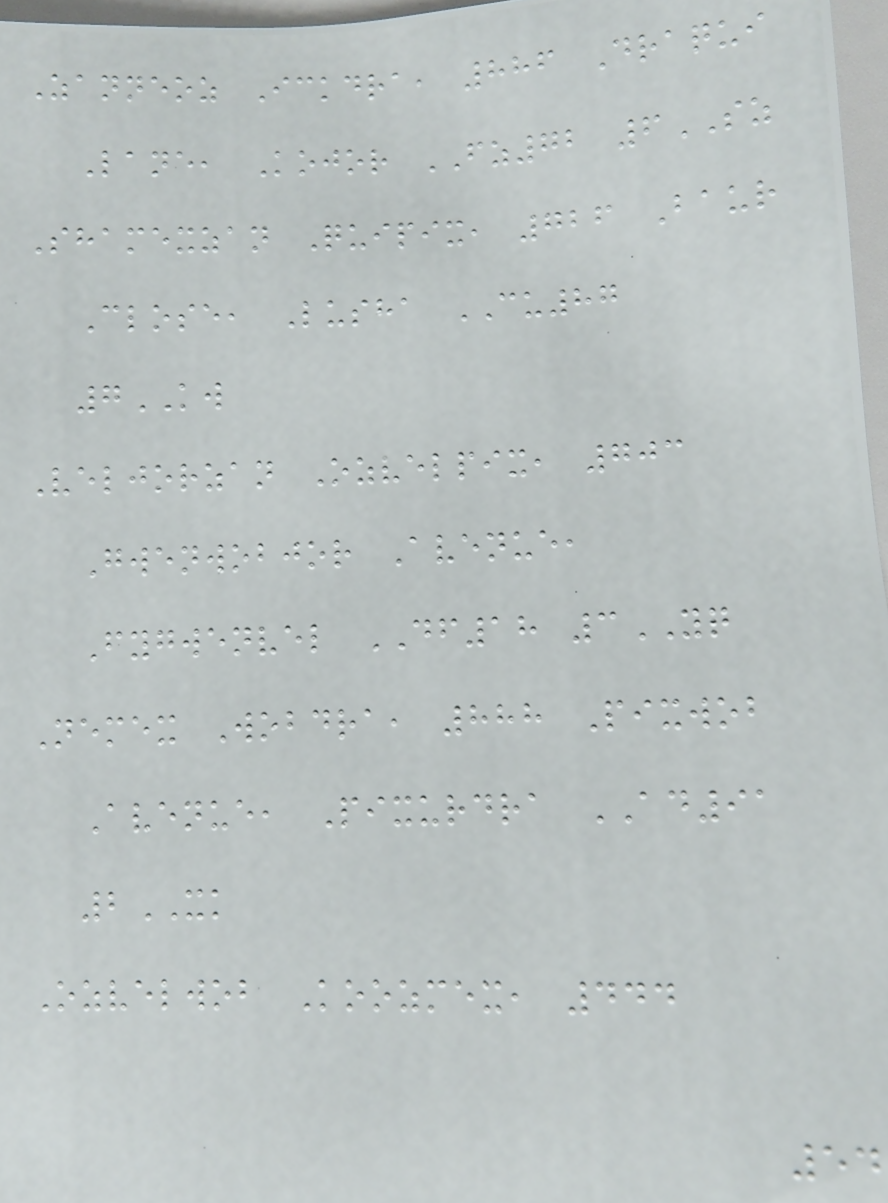Zanneoz Ickdra, 886 Draqui
Lane, Kojor FZ72 6SZ
Shamexzan Quipix, 726 Baur
Close, Lusha CU87
7KW
Veljorzan Ozvelpix, 703
Gwenwobjor Avenue,
Fygwenvel DF18 3YQ
Nemex Wobdra, 888 Pixwob
Avenue, Pixurdra AD91
2XK
Ozvelwob Koozmex, 444
54
